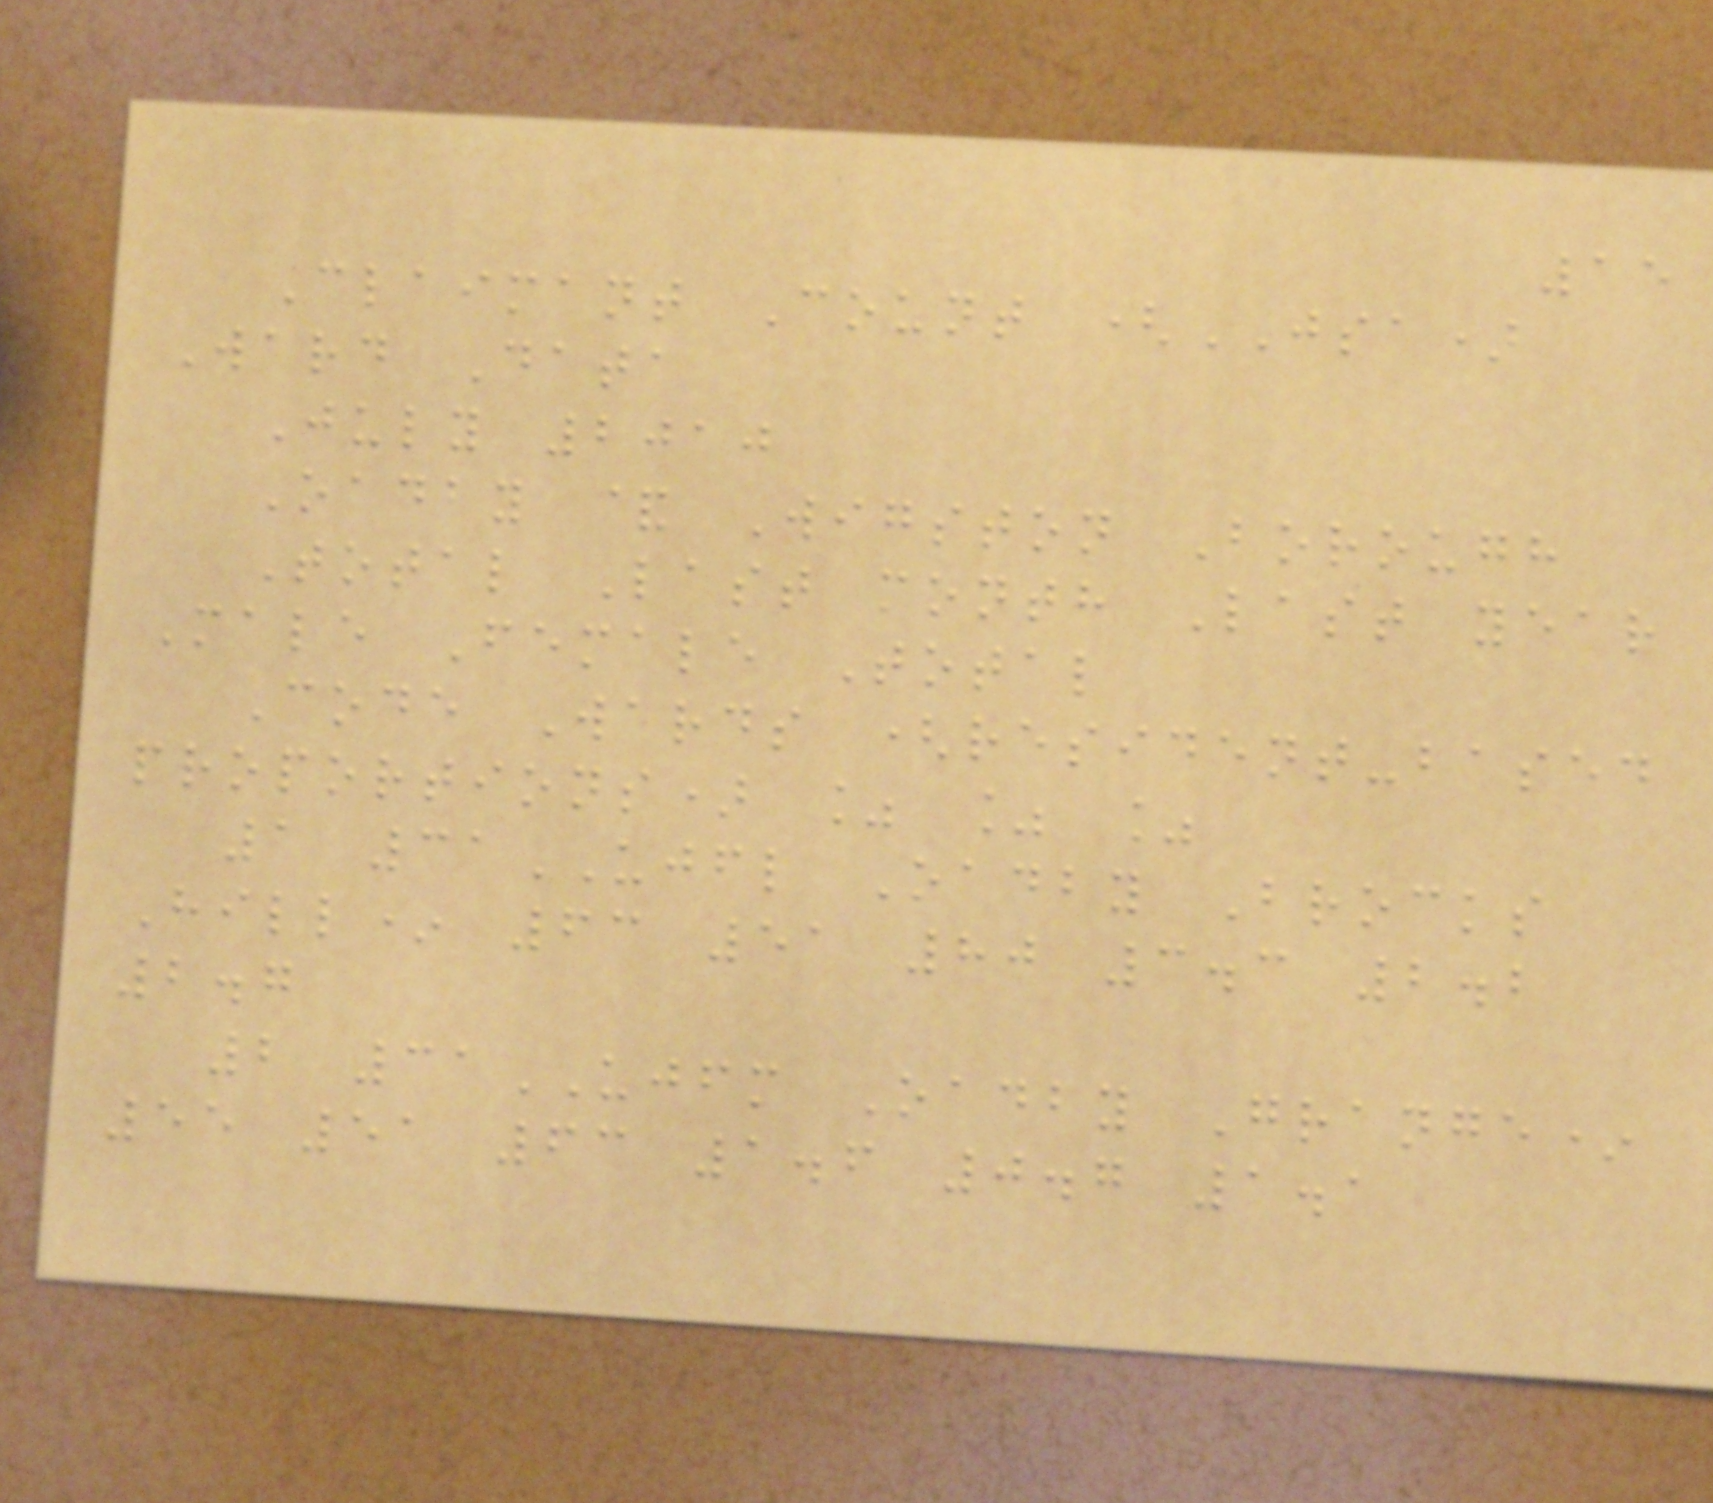15
Claimant Count (JSA)
Ward Data
July 2010
Oadby & Wigston Borough
Total Last month Last year
Male Female Total
Code Wards (resident-based
proportions) % % %
1 31UJFL Oadby Brocks
Hill* 63 51 80 3.3 2.2
2.7
2 31UJFM Oadby Grange*
55 51 63 1.6 0.7 1.1
